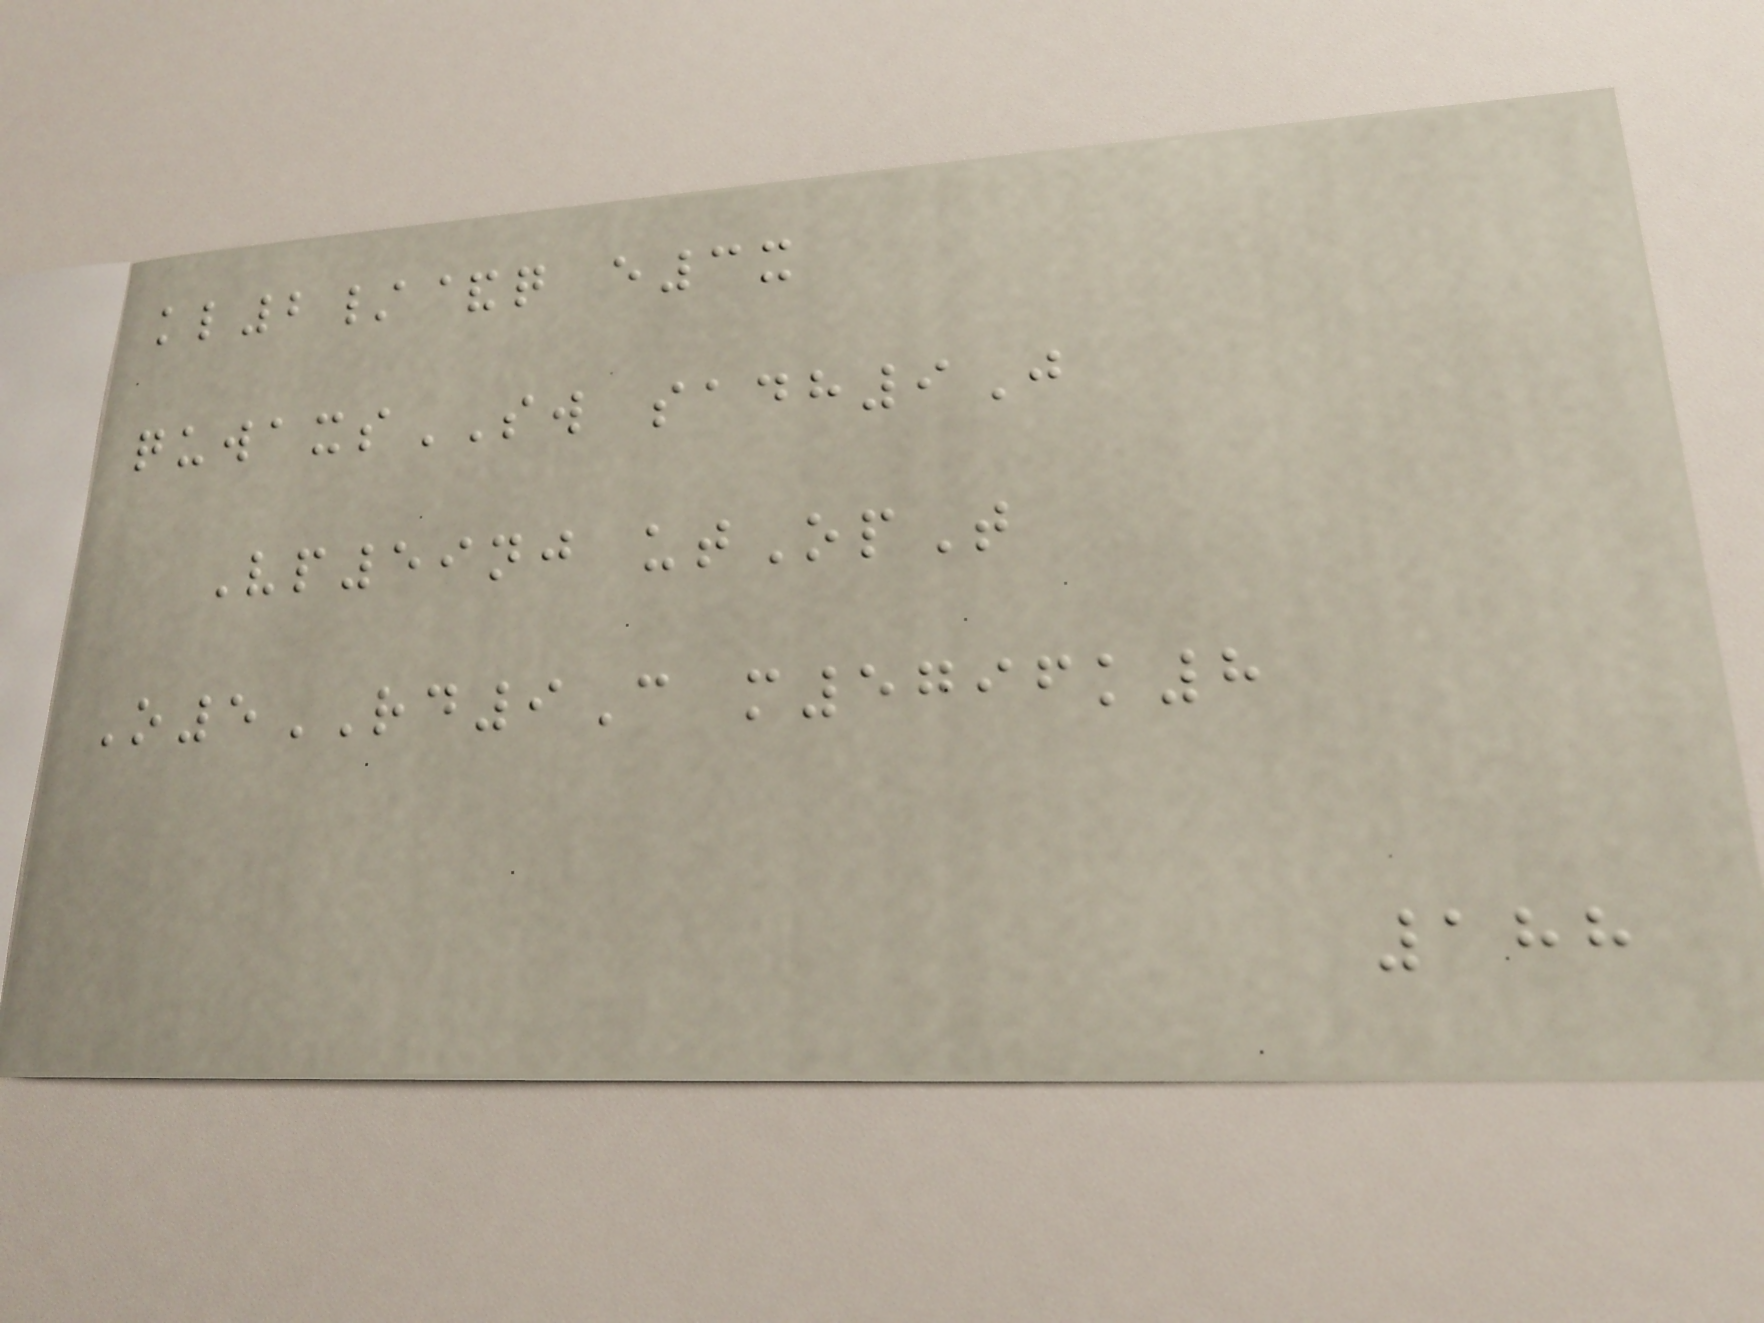kl2/&q e3x
quwaxsSW sadh9J
Vp59nj utOpT
O5RD9C m5796k8
188
